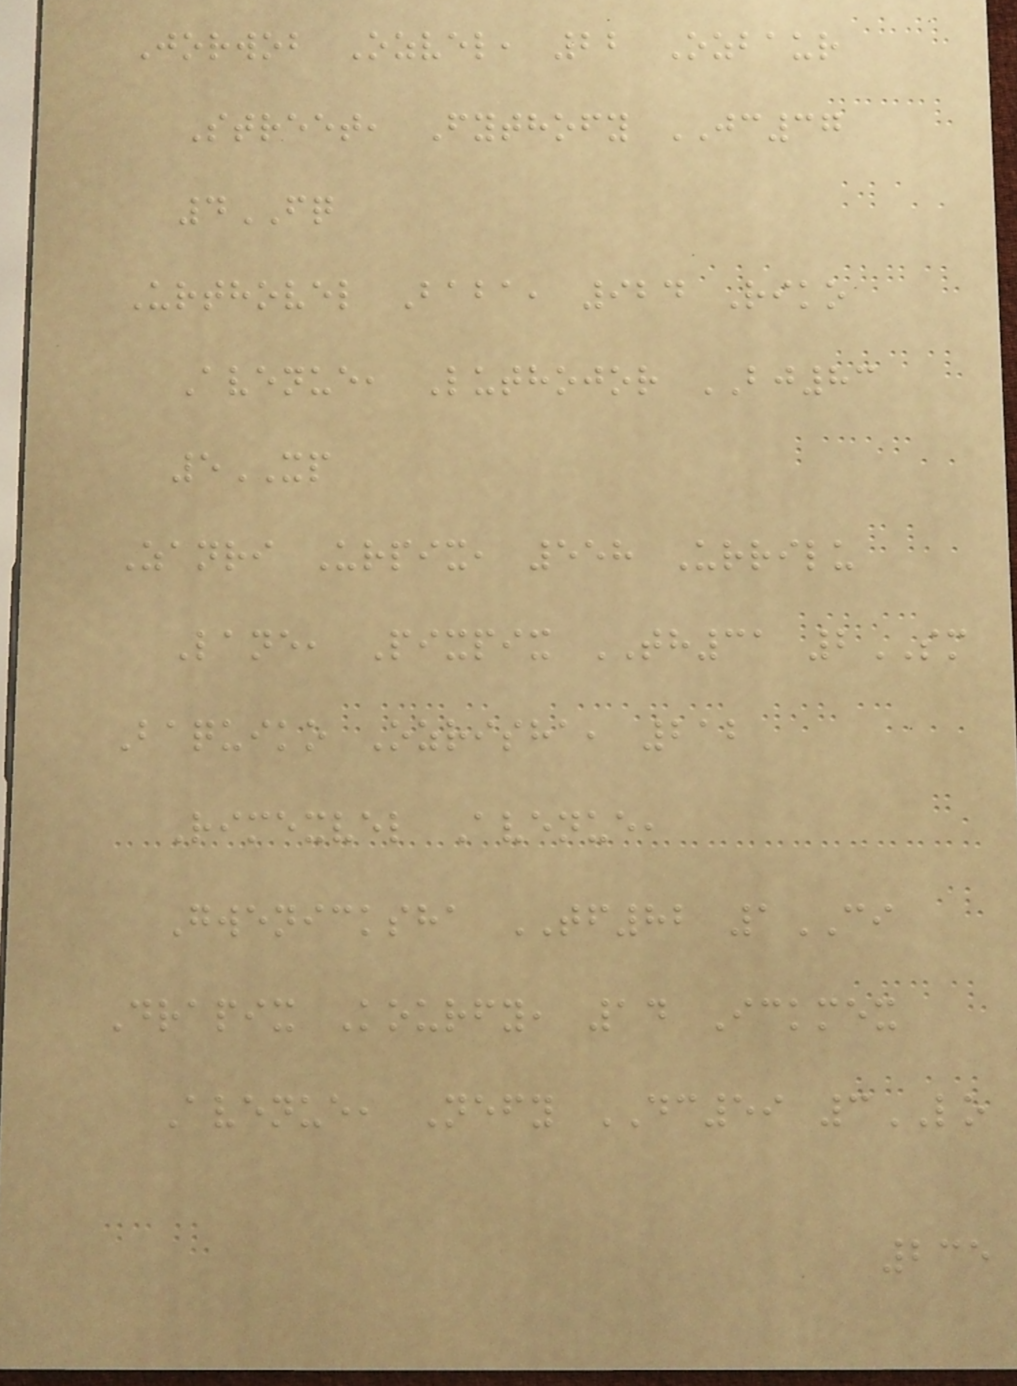Jorwob Ozvel, 22 Ozbaur
Street, Fythofy JC37
4FQ
Urthovel Baba, 924 Riko
Avenue, Luthojor BJ83
5XP
Zanri Urpix, 558 Urrilu
Lane, Pixpix TH31 2SM
Baquiko Ozrisha, 212
Rimexvel Avenue,
Gwenicksha TF82 1CI
Drapix Kourfy, 14 Ickmex
Avenue, Nefy DC59 3LO
235
